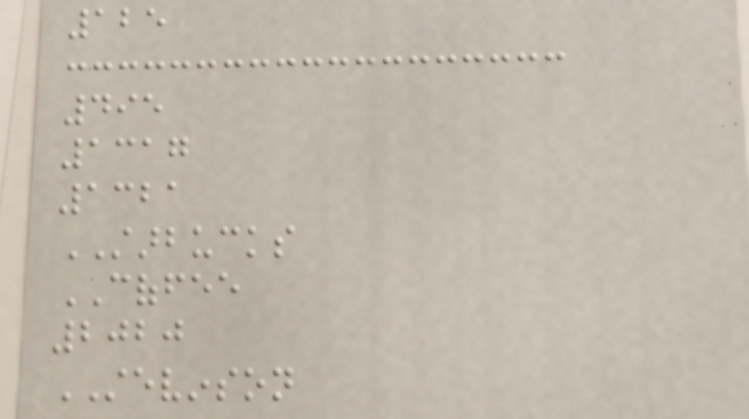125
495
1317
1321
STARBUCKS
COFFEE
2020
STEVINSON
